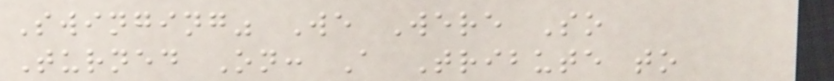Swinging" We Were So
Turned On: A Tribute to
